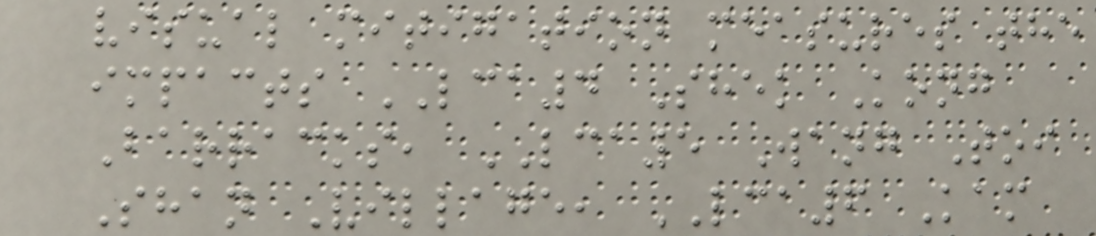visual mitigation measures the
impacts LCA4 Shek Kong
Barracks, LCA5 Wang Toi
Shan Village, LCA6 Kam
